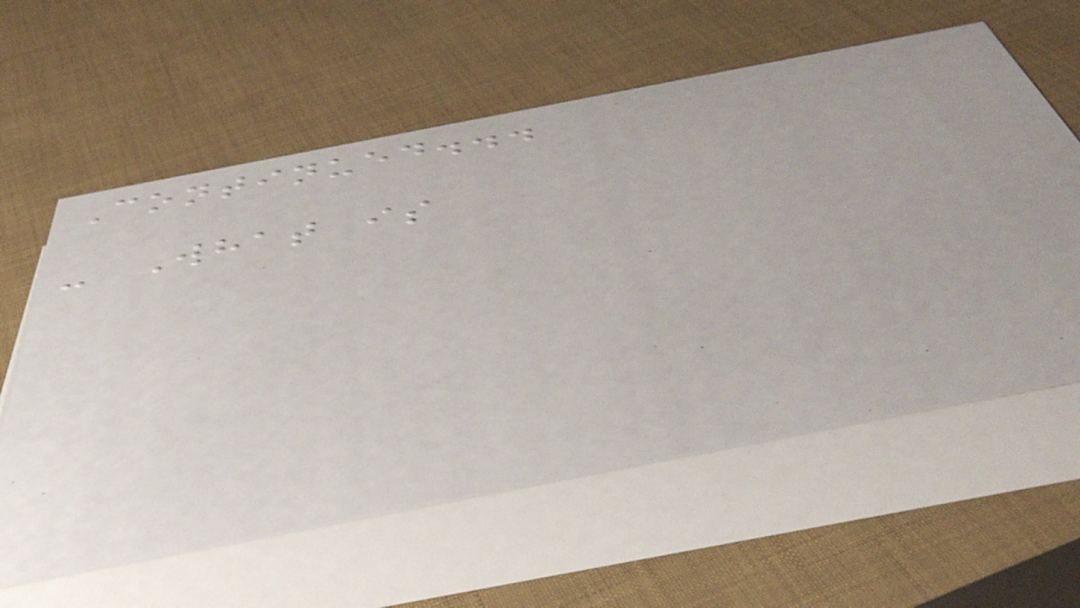Continued...
- What is
